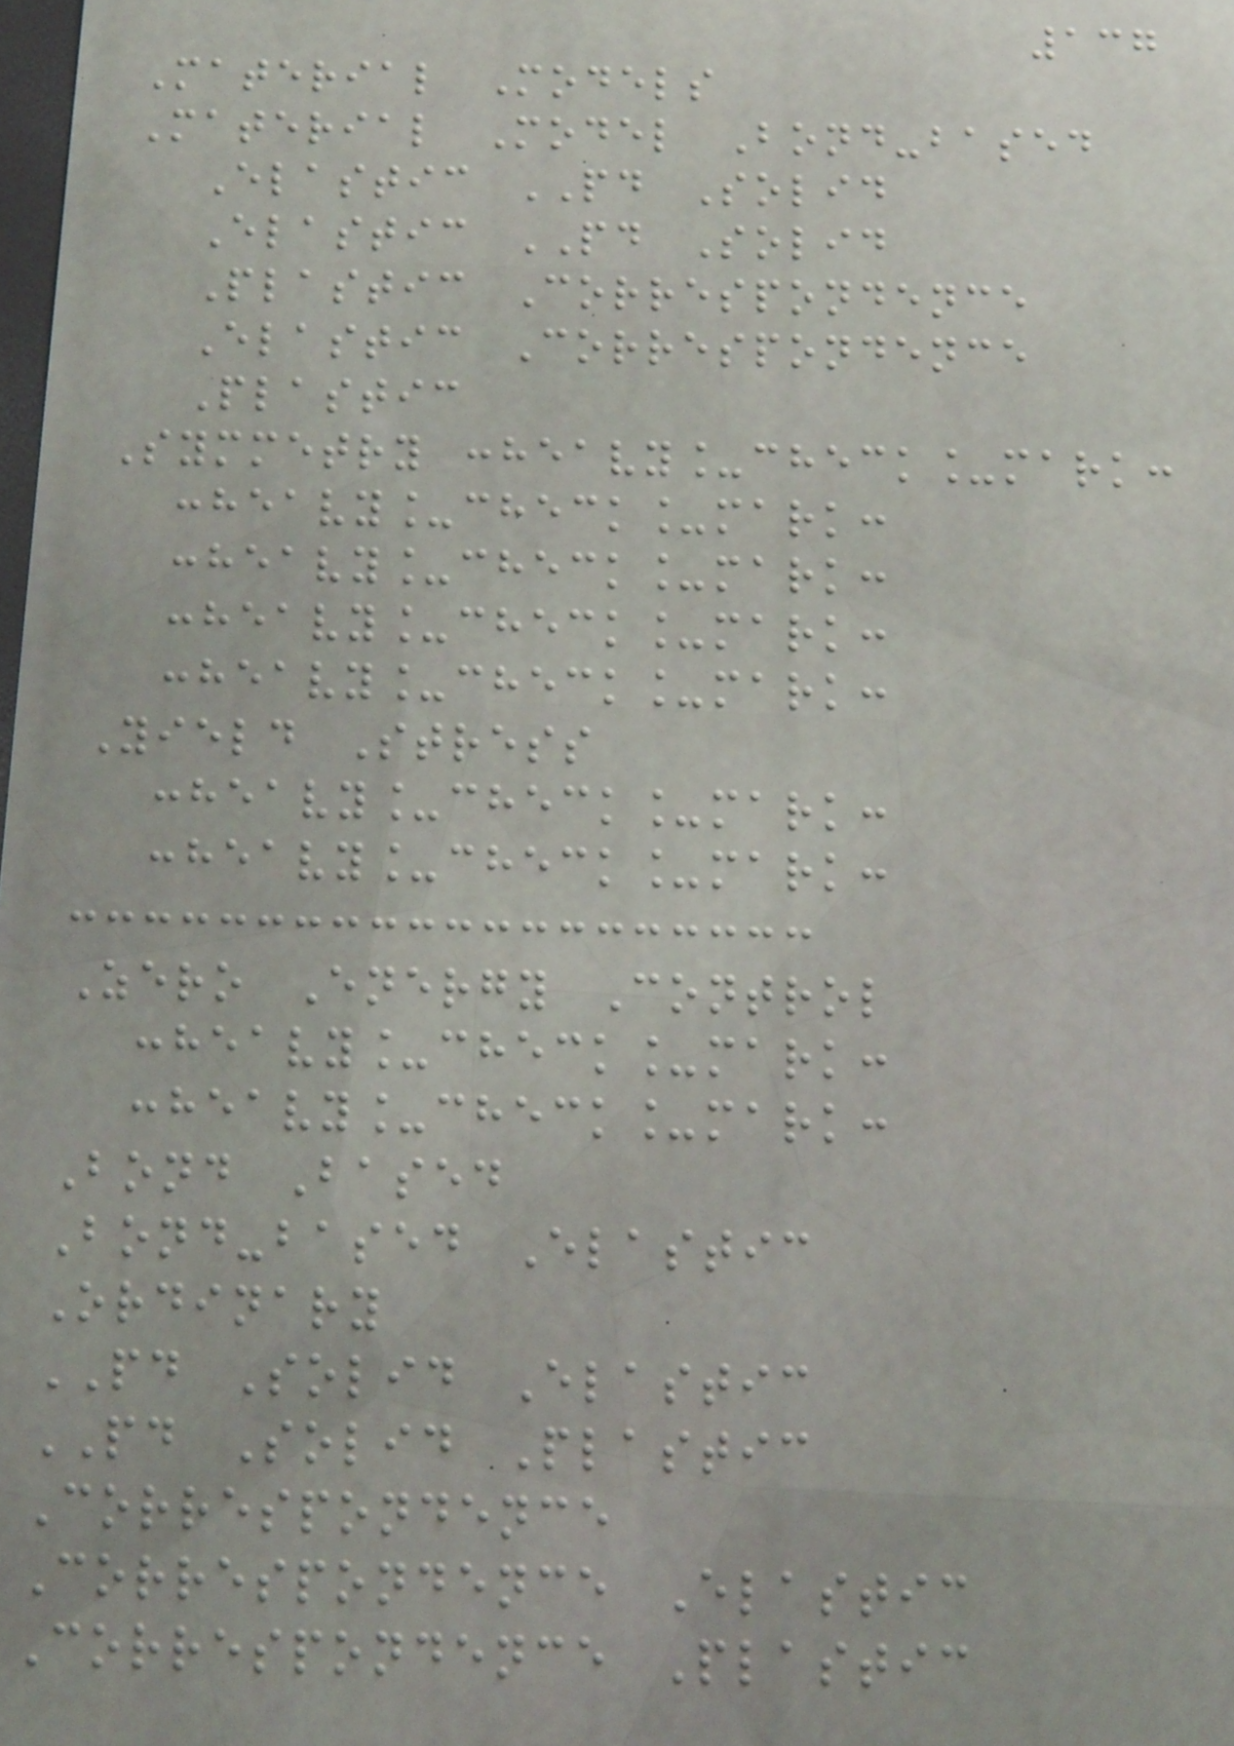137
Material Models
Material Model Bond-based
Elastic PD Solid
Elastic PD Solid
Plastic Correspondence
Elastic Correspondence
Plastic
Symmetry :heavy_check_mark:
:heavy_check_mark:
:heavy_check_mark:
:heavy_check_mark:
:heavy_check_mark:
Yield Stress
:heavy_check_mark:
:heavy_check_mark:
Zero Energy Control
:heavy_check_mark:
:heavy_check_mark:
Bond Based
Bond-based Elastic
Ordinary
PD Solid Elastic
PD Solid Plastic
Correspondence
Correspondence Elastic
Correspondence Plastic
